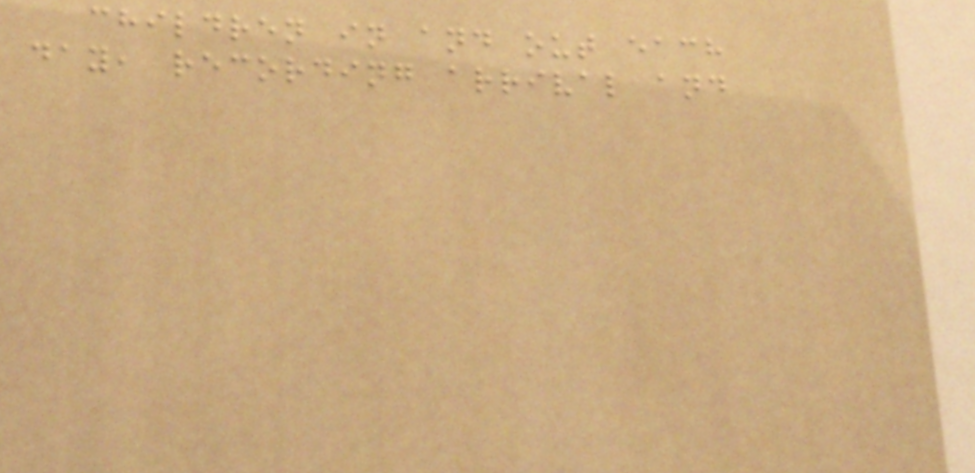children in and out each
day, recording arrival and
